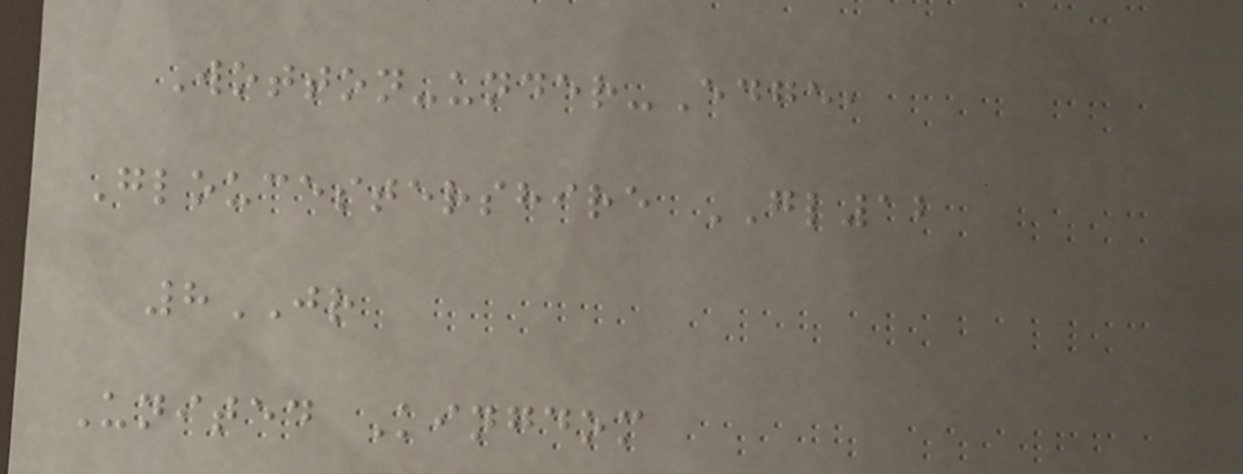Wotton-under-Edge,
Gloucestershire GL12
8JR
United Kingdom
